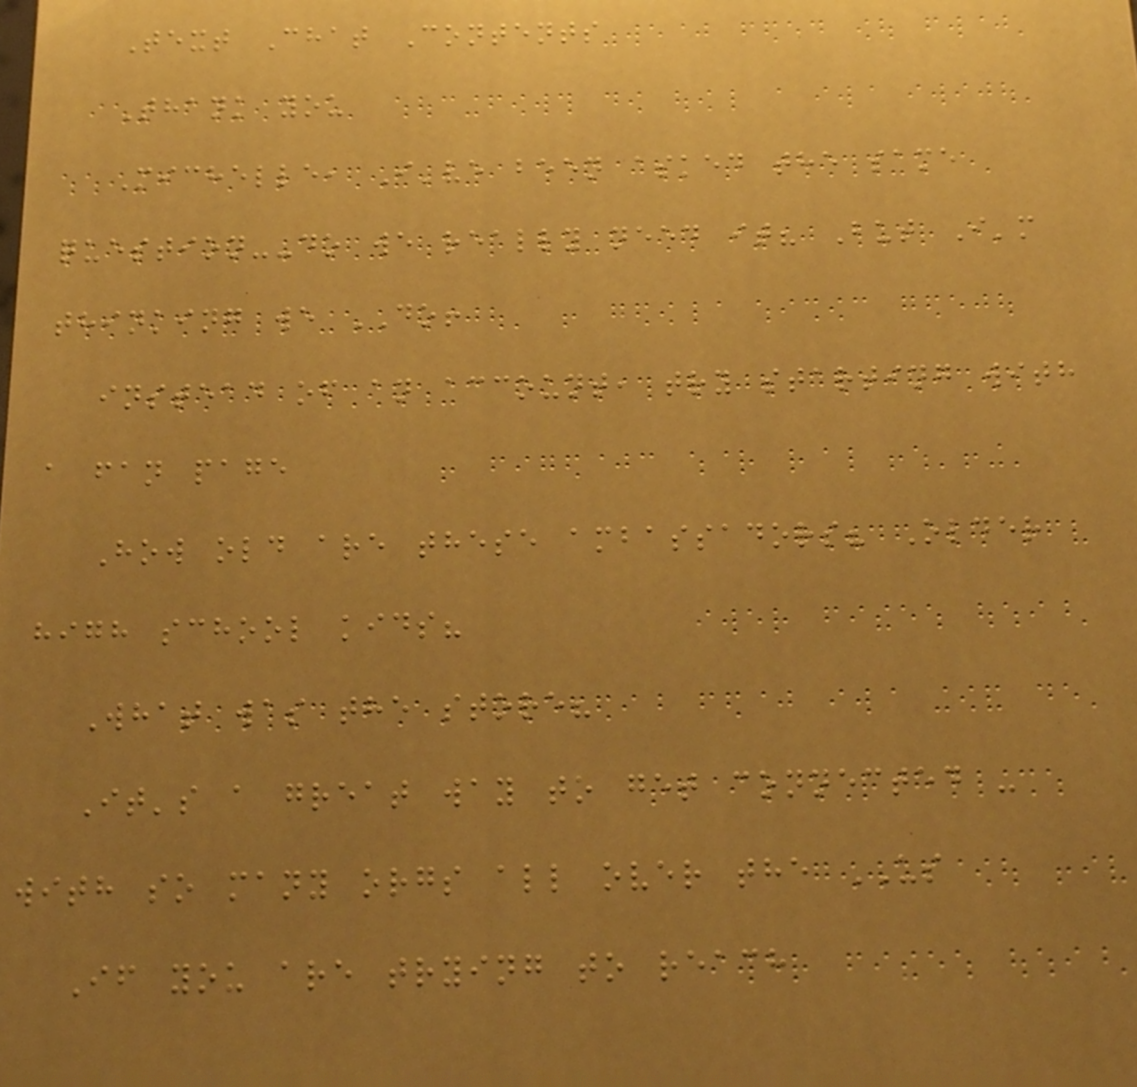Text Chat Contents
Thank you
Michelle, I've been asked the same
question--do we really need it? But I'm
thinking we DO!
instead of an account, try starting with
a fan page
How old are these ambassadors? Older
high school kids?
What was the store?
It's a great way to get connected -
with so many orgs all over the US
If you are trying to reach
